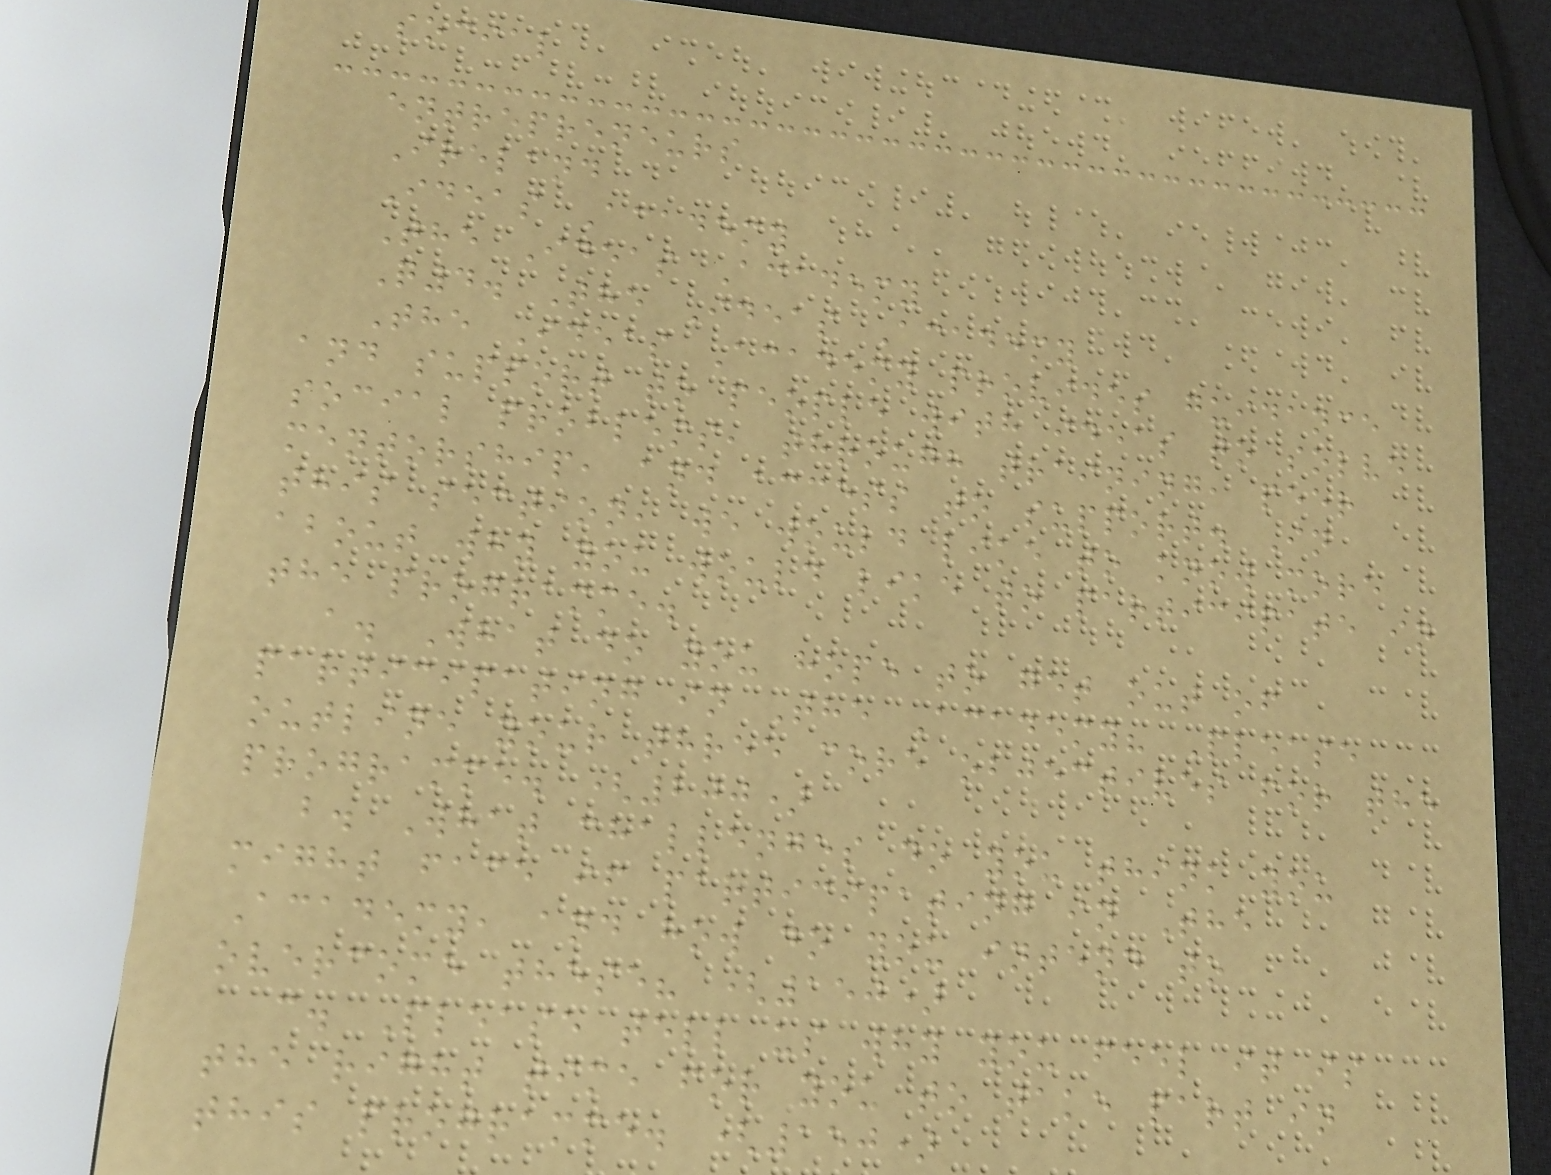social
entrepreneurs
Ireland
Ideas Academy
The Ideas Academy
Q4. The Ideas Academy
The Ideas Academy provides guidance
and support to people with ideas to solve
social problems, through training, peer
mentorship, and access to support. In
this section, we would like to know more
about why you would like to participate in
the programme.
a. What do you hope to get out of
participating in The Academy? Please
outline your three core objectives for the
programme. (200)
b. What challenges do you think you
might face if participating in The
Academy, and how do you intend to
overcome these? (150)
c. Please tell us why you feel it is
the right time for you to take part in
this programme. (150)
